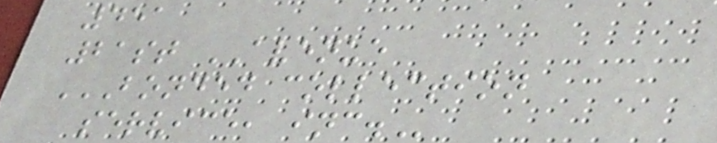451
21st AVENUE
BONDED COLLECTION
SERVICE, INC.
